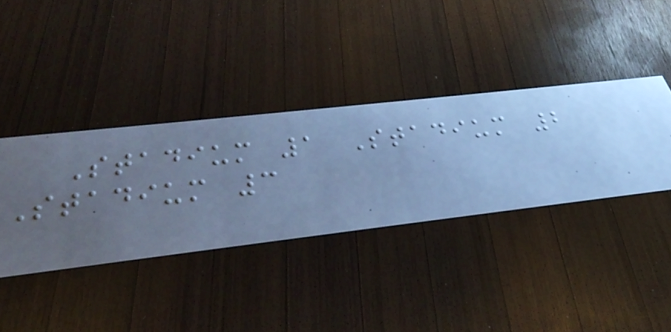Stadium 1 Stadium 2
Stadium 3
